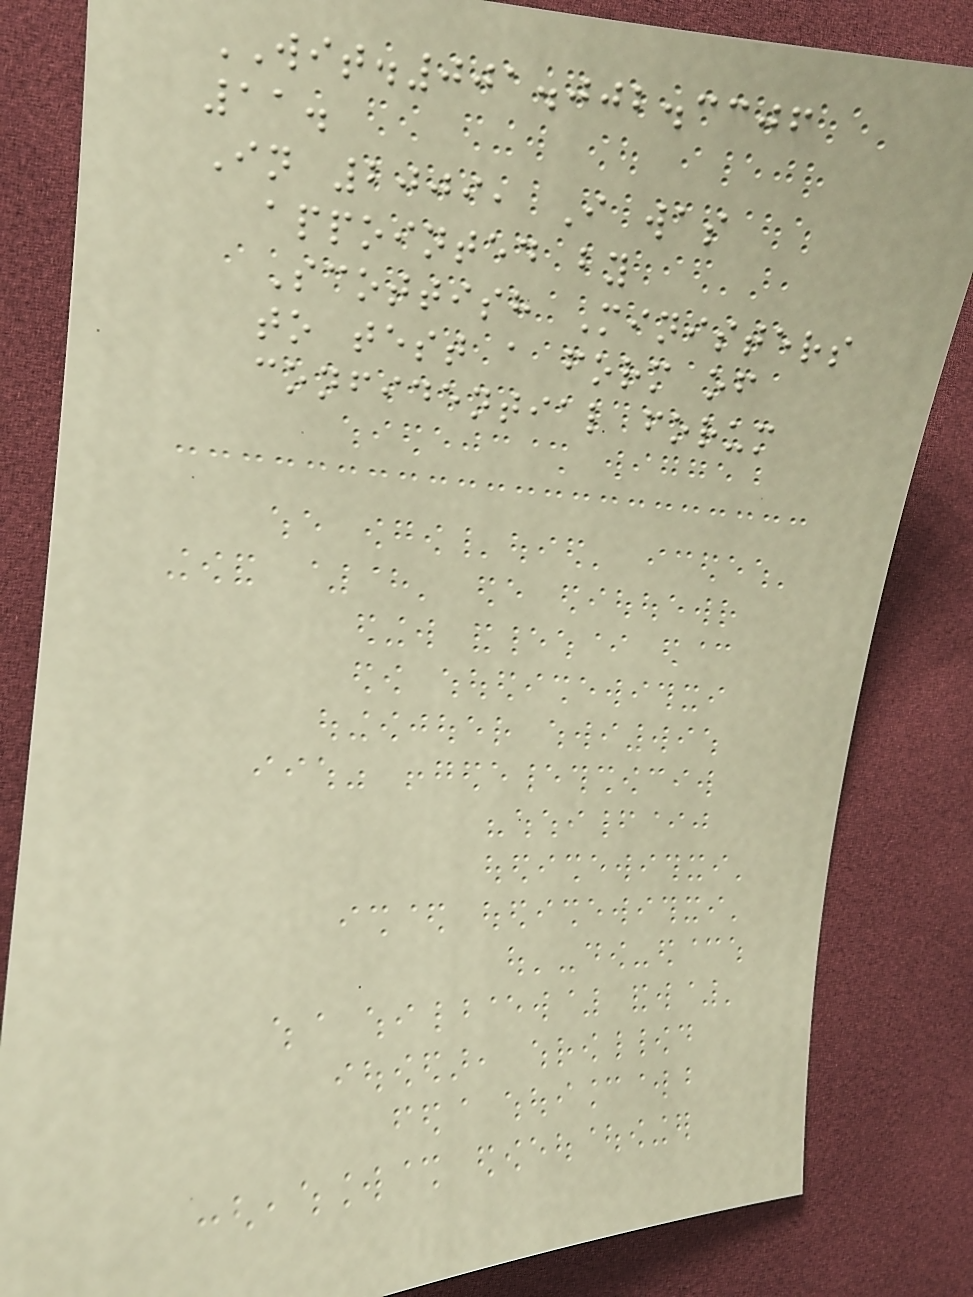WIT.001.002.3306
11.
In 2009, I was
appointed by
Scottish Ministers
to test a form of
confidential forum
